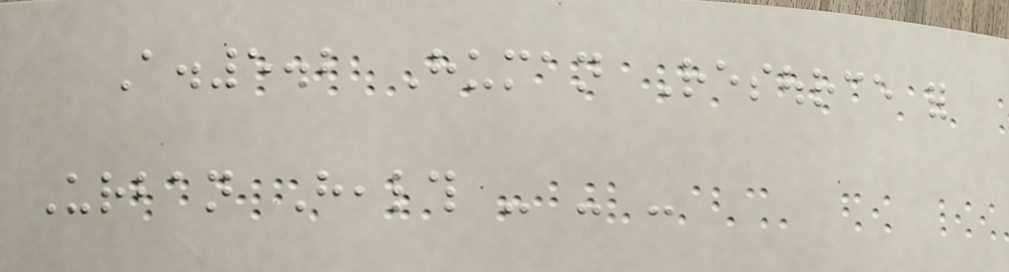A.5.2 Human Resource for
Urban Health - - -
